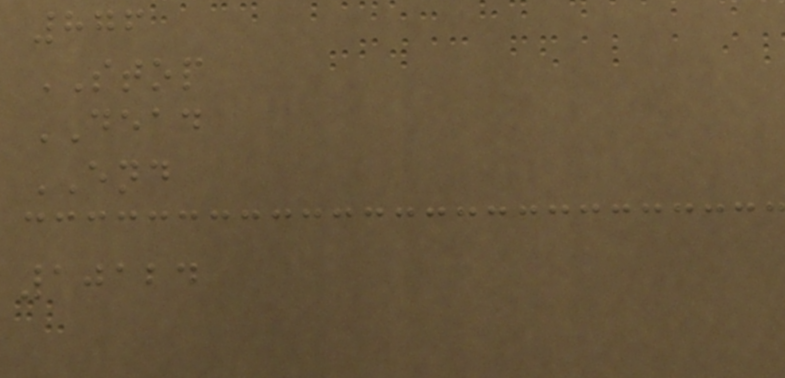876
STOP
DEAD
END
10124
